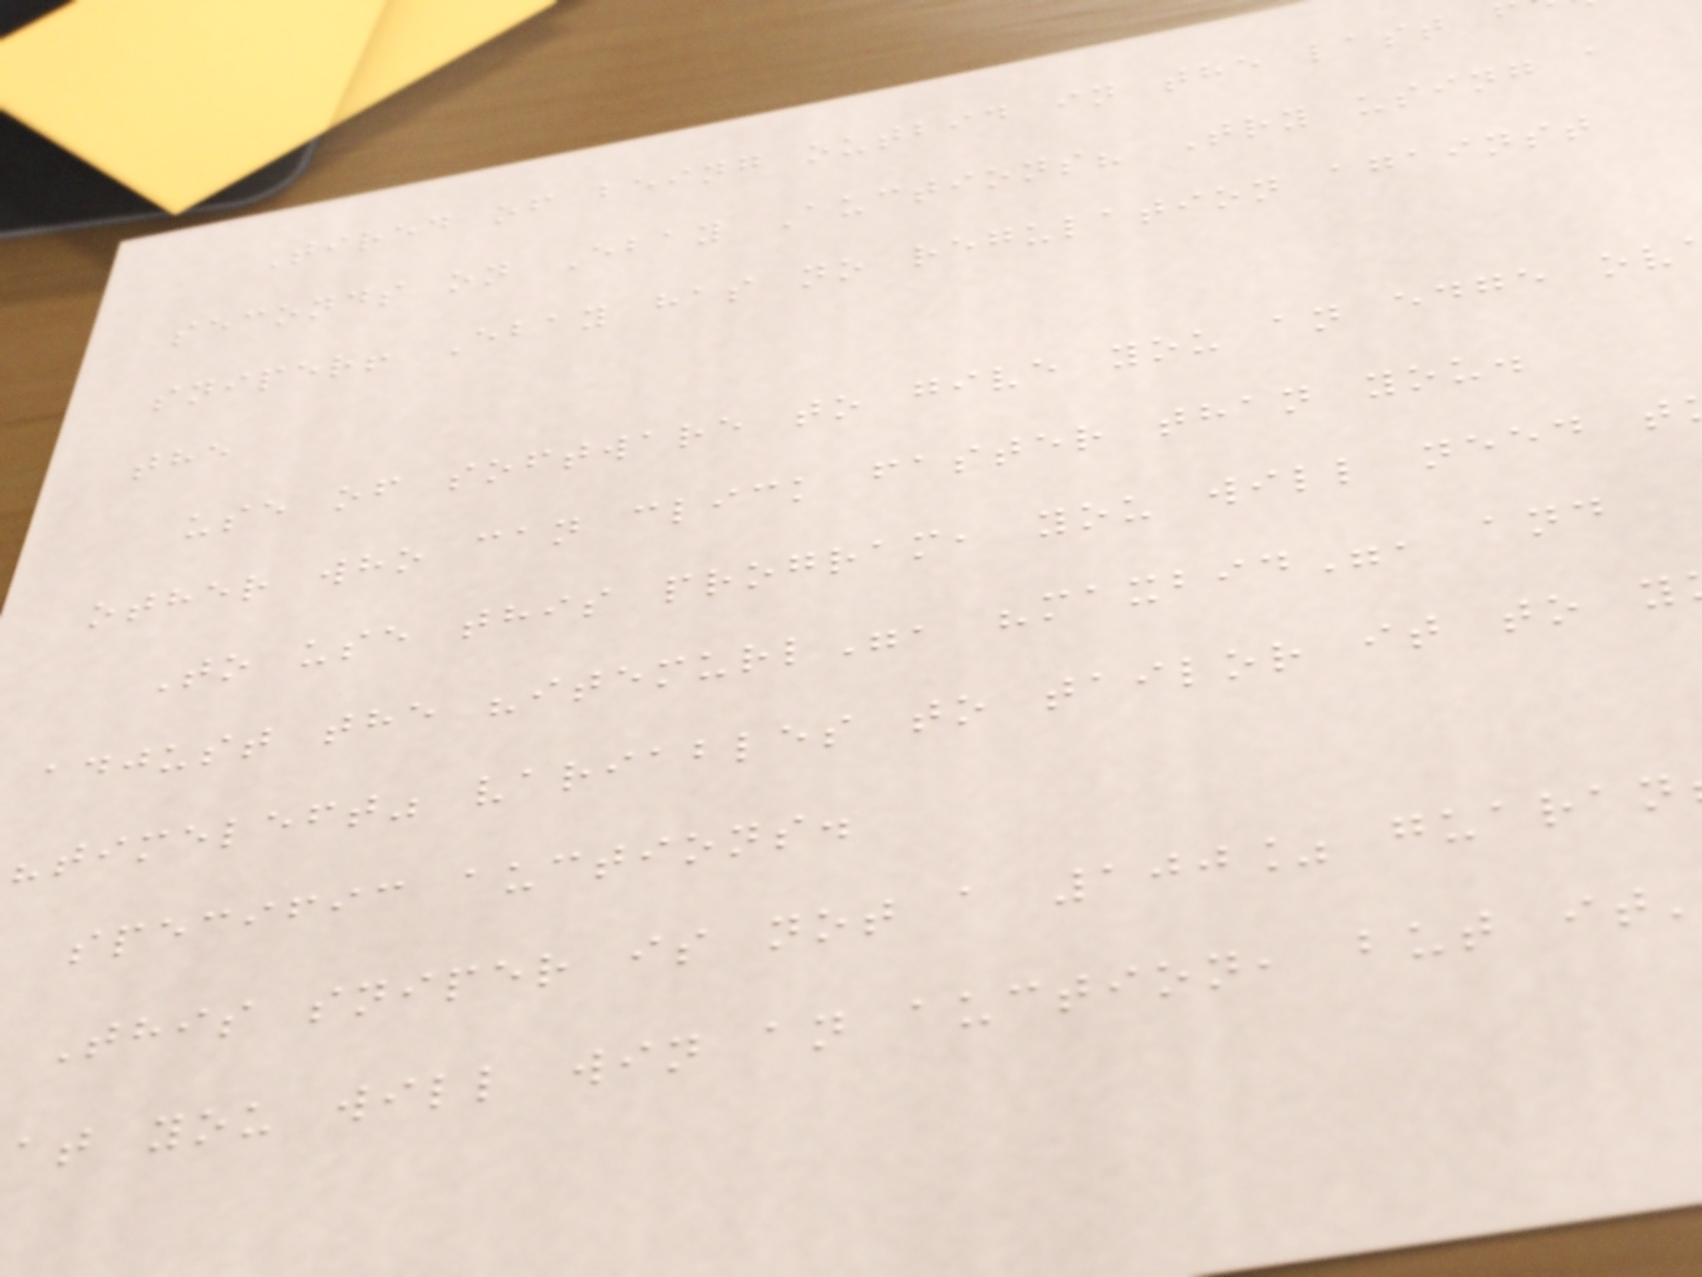Tired of being outbid in the last
seconds on Ebay Auctions? Try using a
sniper! Ebay has no regulation against
the
use of software to give you an edge ov
other who can click faster than you.
To use this program, you will need t
adjust the "itemurl", "maxbid", and
"timeleft" variables to tailor it to y
specific auctions.
This sniper is not a 100% guaran
at you will win an auction, but it
